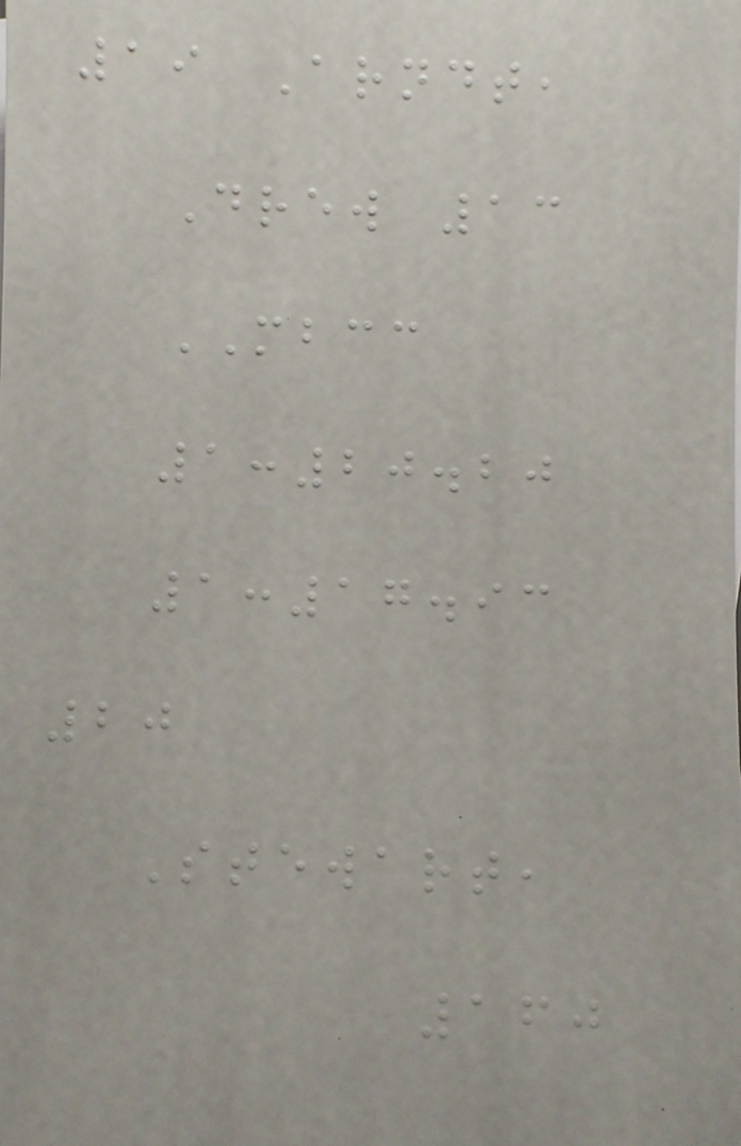19 Arndt,
Drew 13
MBCC
1:20.20
1:17.93
20
Stewart,
160
